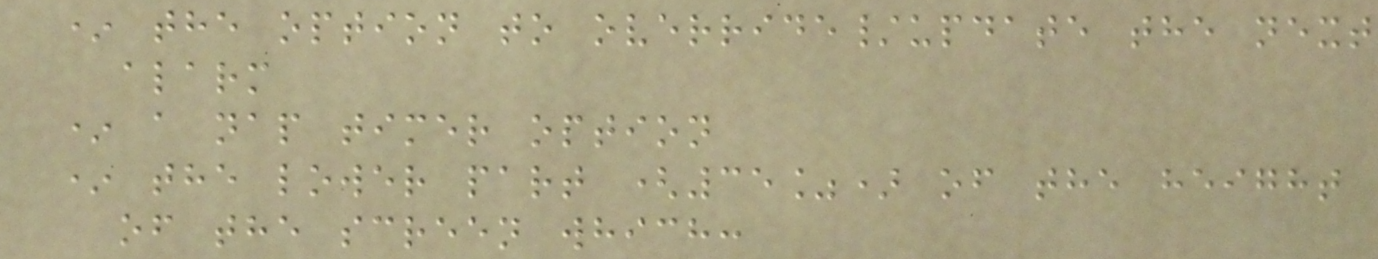* the option to override/update the next
alarm
* a nap timer option
* the lower part (35%) of the height
of the screen which:
